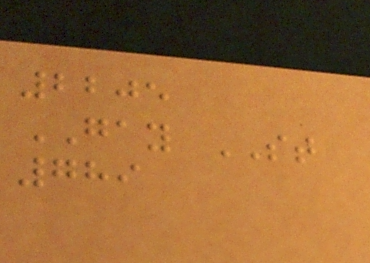2205
GAY ST
789
